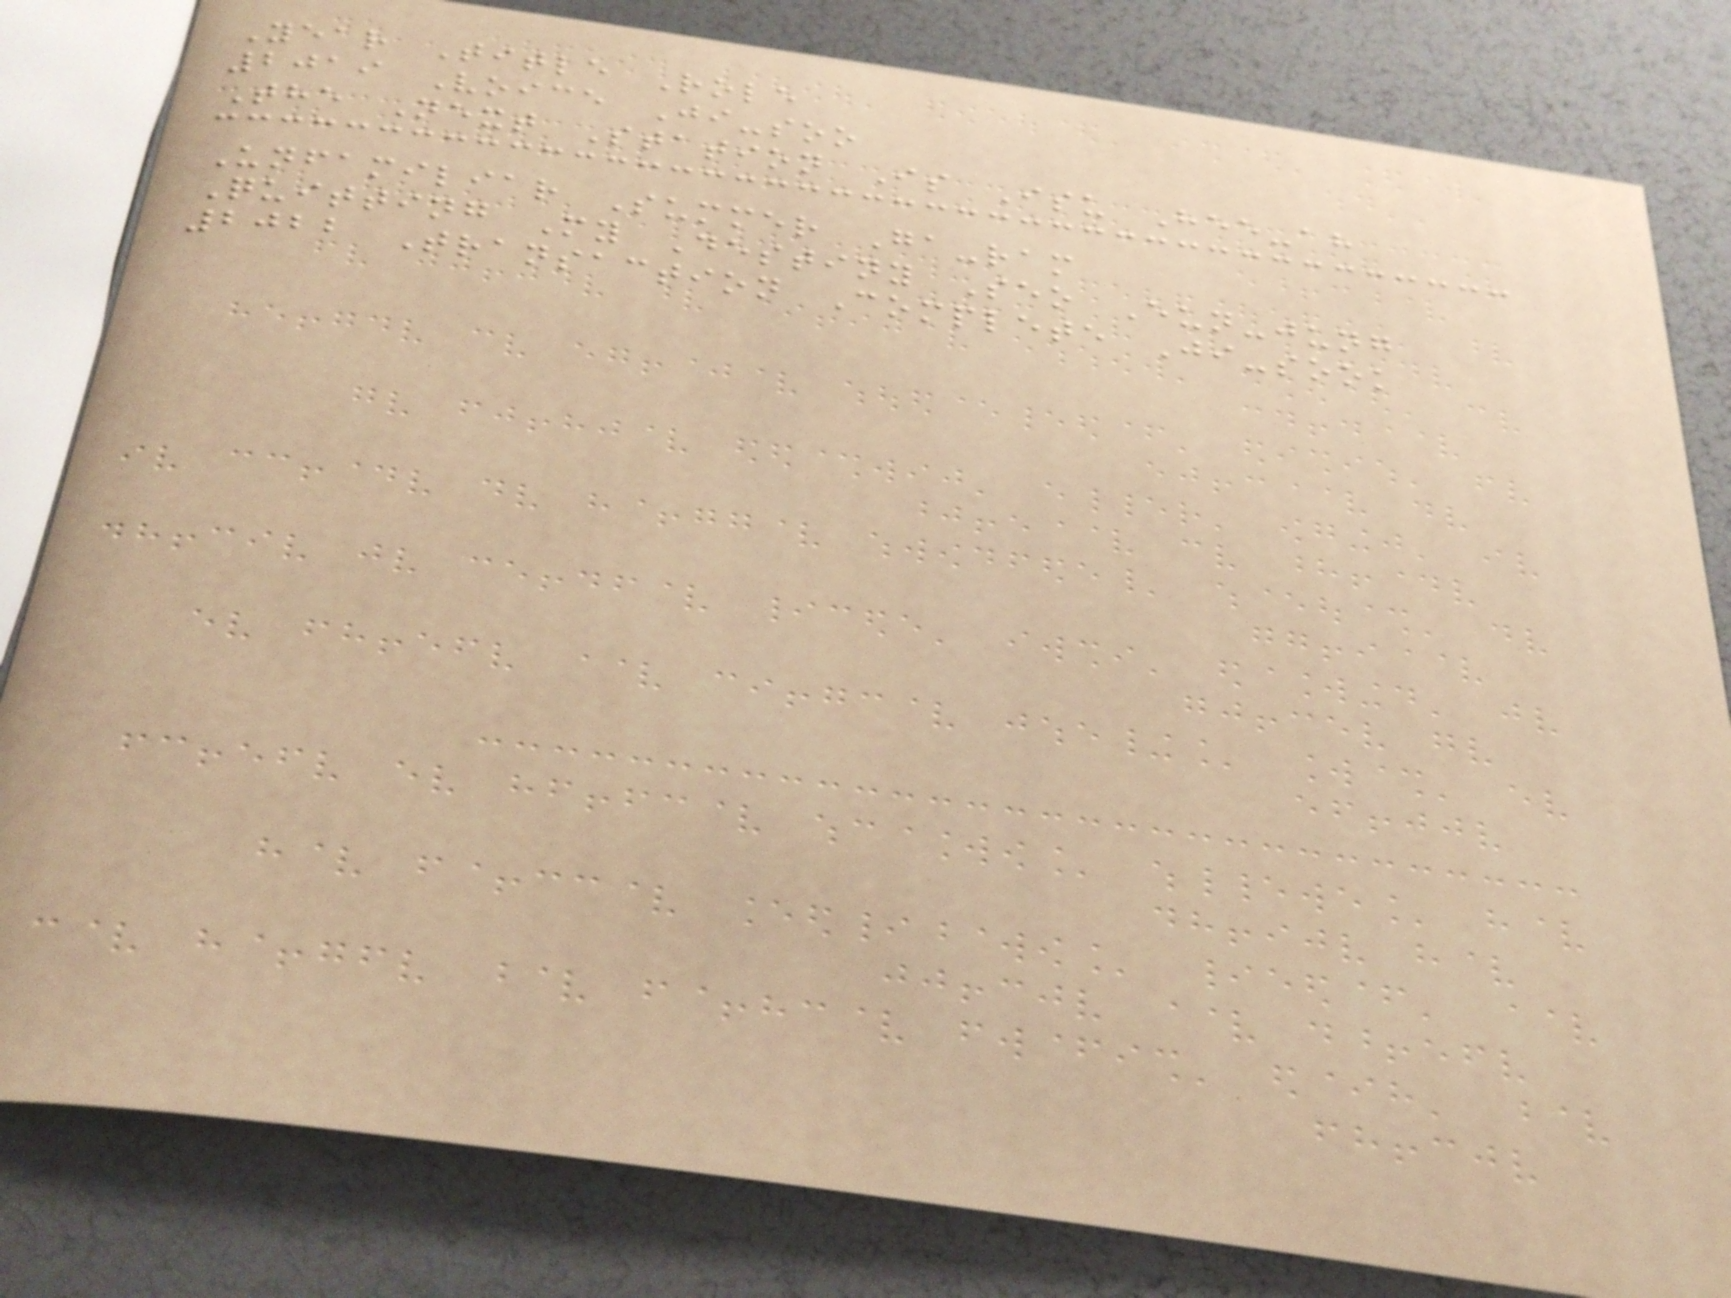Year Title Role
2019 Voice Ji-soo
The Next Station Is Isu Hee-ah
Unfamiliar Summer Ga-ram
Quitting My Destiny Seo Eun-jung
2022 Transaction Complete Ji-sook
